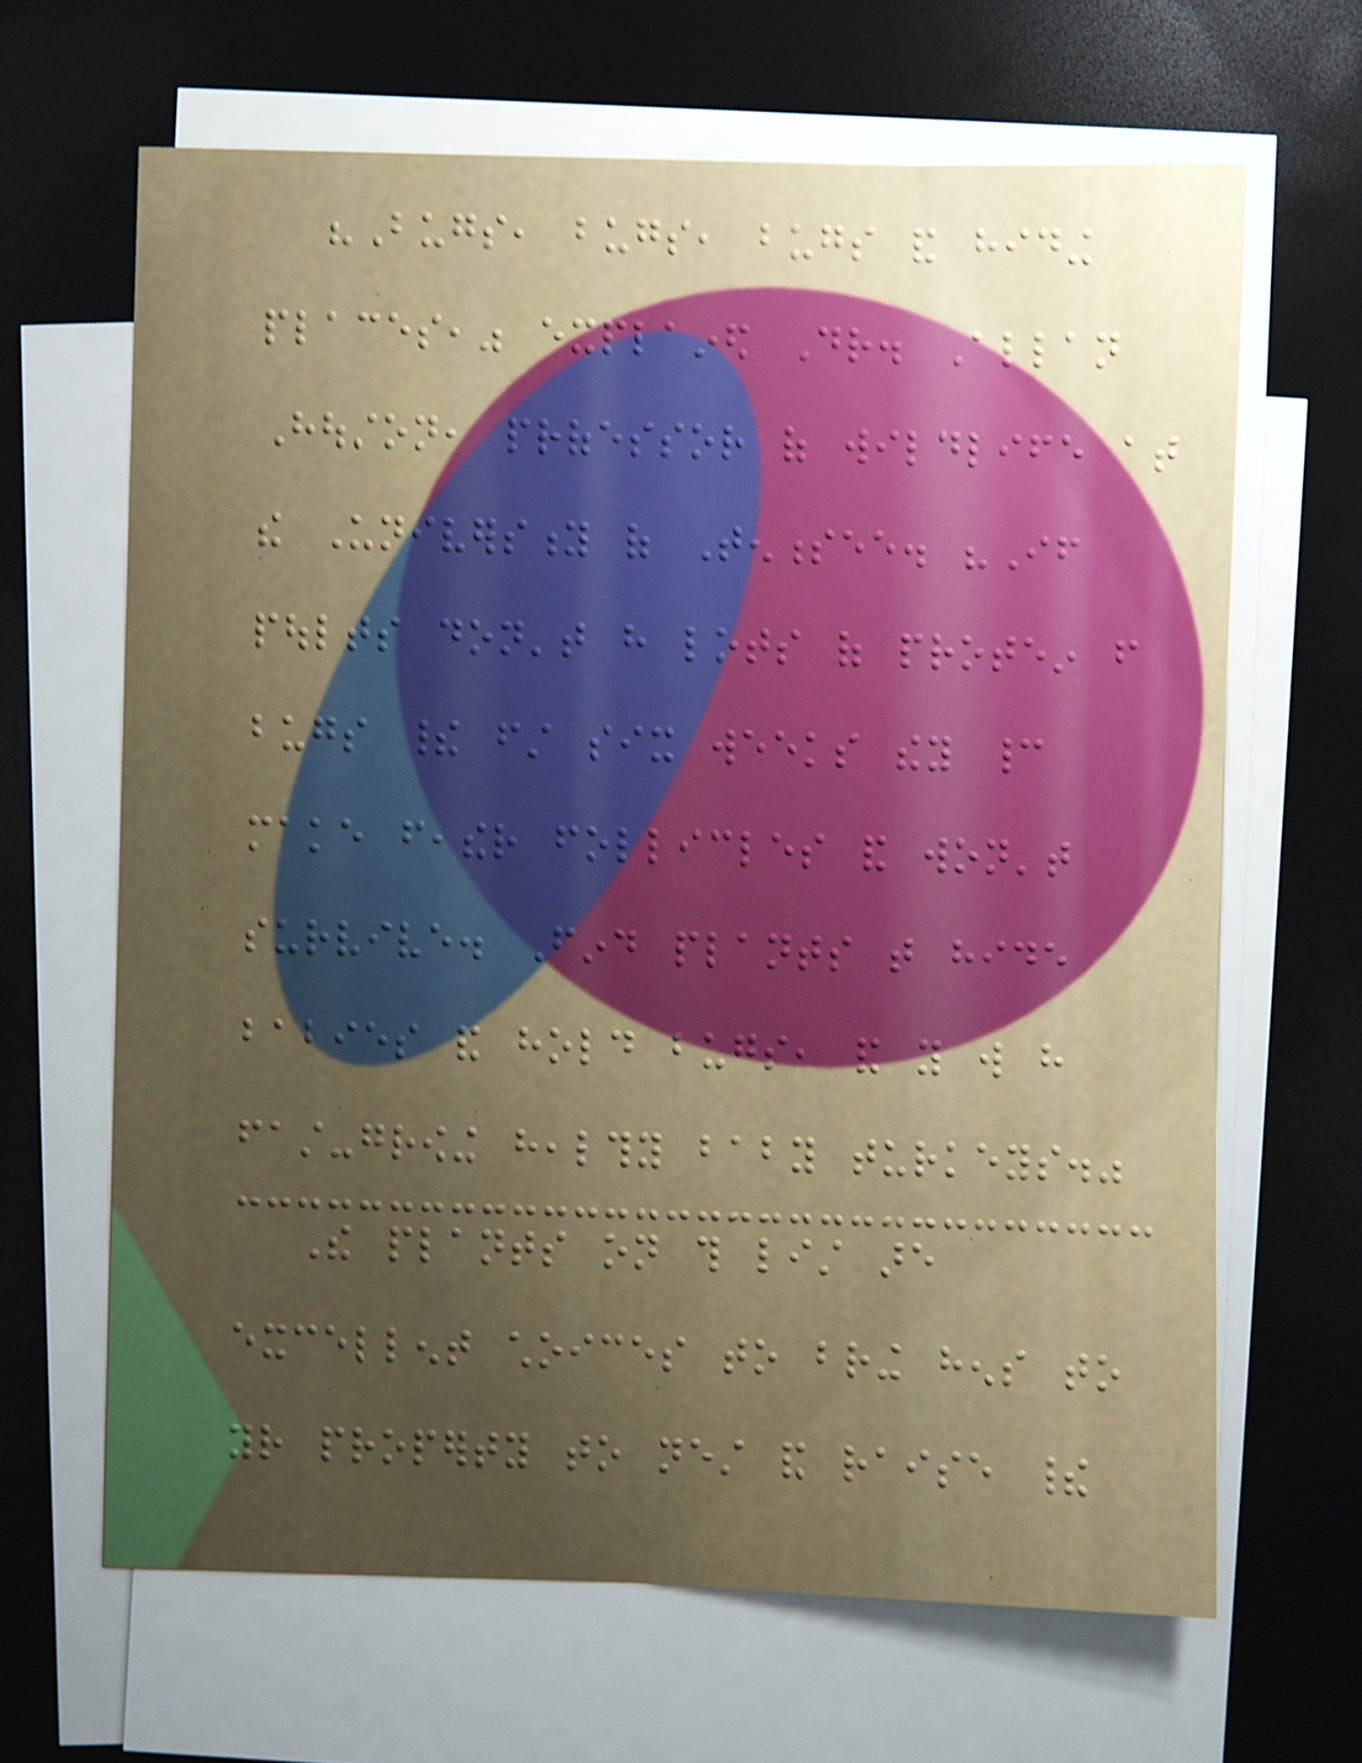"Bugs, bugs, bugs and hiding
places," explained Dr. Allan
Houston, professor of wildlife at
the University of Tennessee. "If
poults don't have lots of protein from
bugs their first six weeks they cannot
make feather follicles and won't
survive. Find plants that hide
babies and hold bugs, and you will have
fast-growing healthy baby turkeys."
The plants on this list are
excellent choices to bring hens to
your property to nest and raise their
